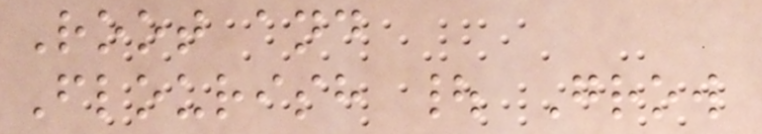Root and
Flourish | Grow
